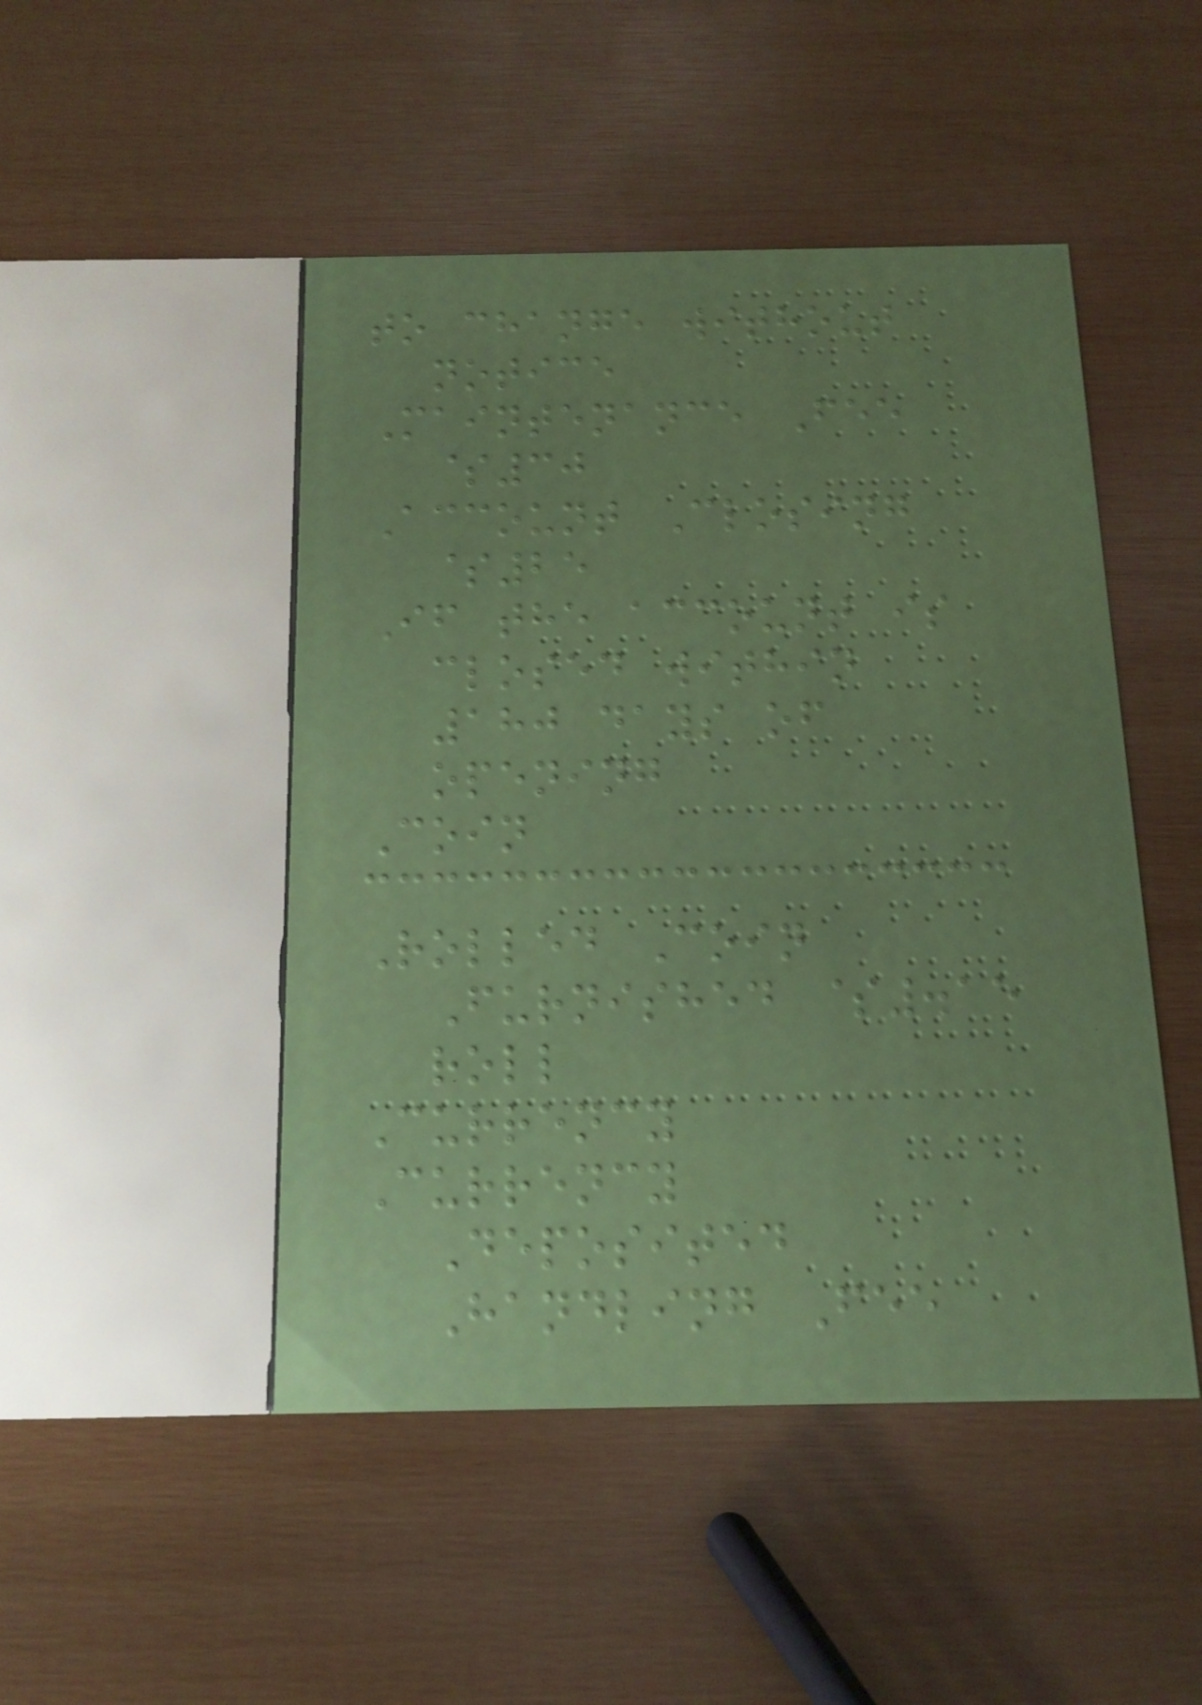to change without
notice
Maintenance Fee
$30
Account Closing
$25
If the account is
closed within
180 days of
opening
Coin
Rolled Coin
Furnished $.15
roll
Currency
Currency
Deposited
Handling Fee
